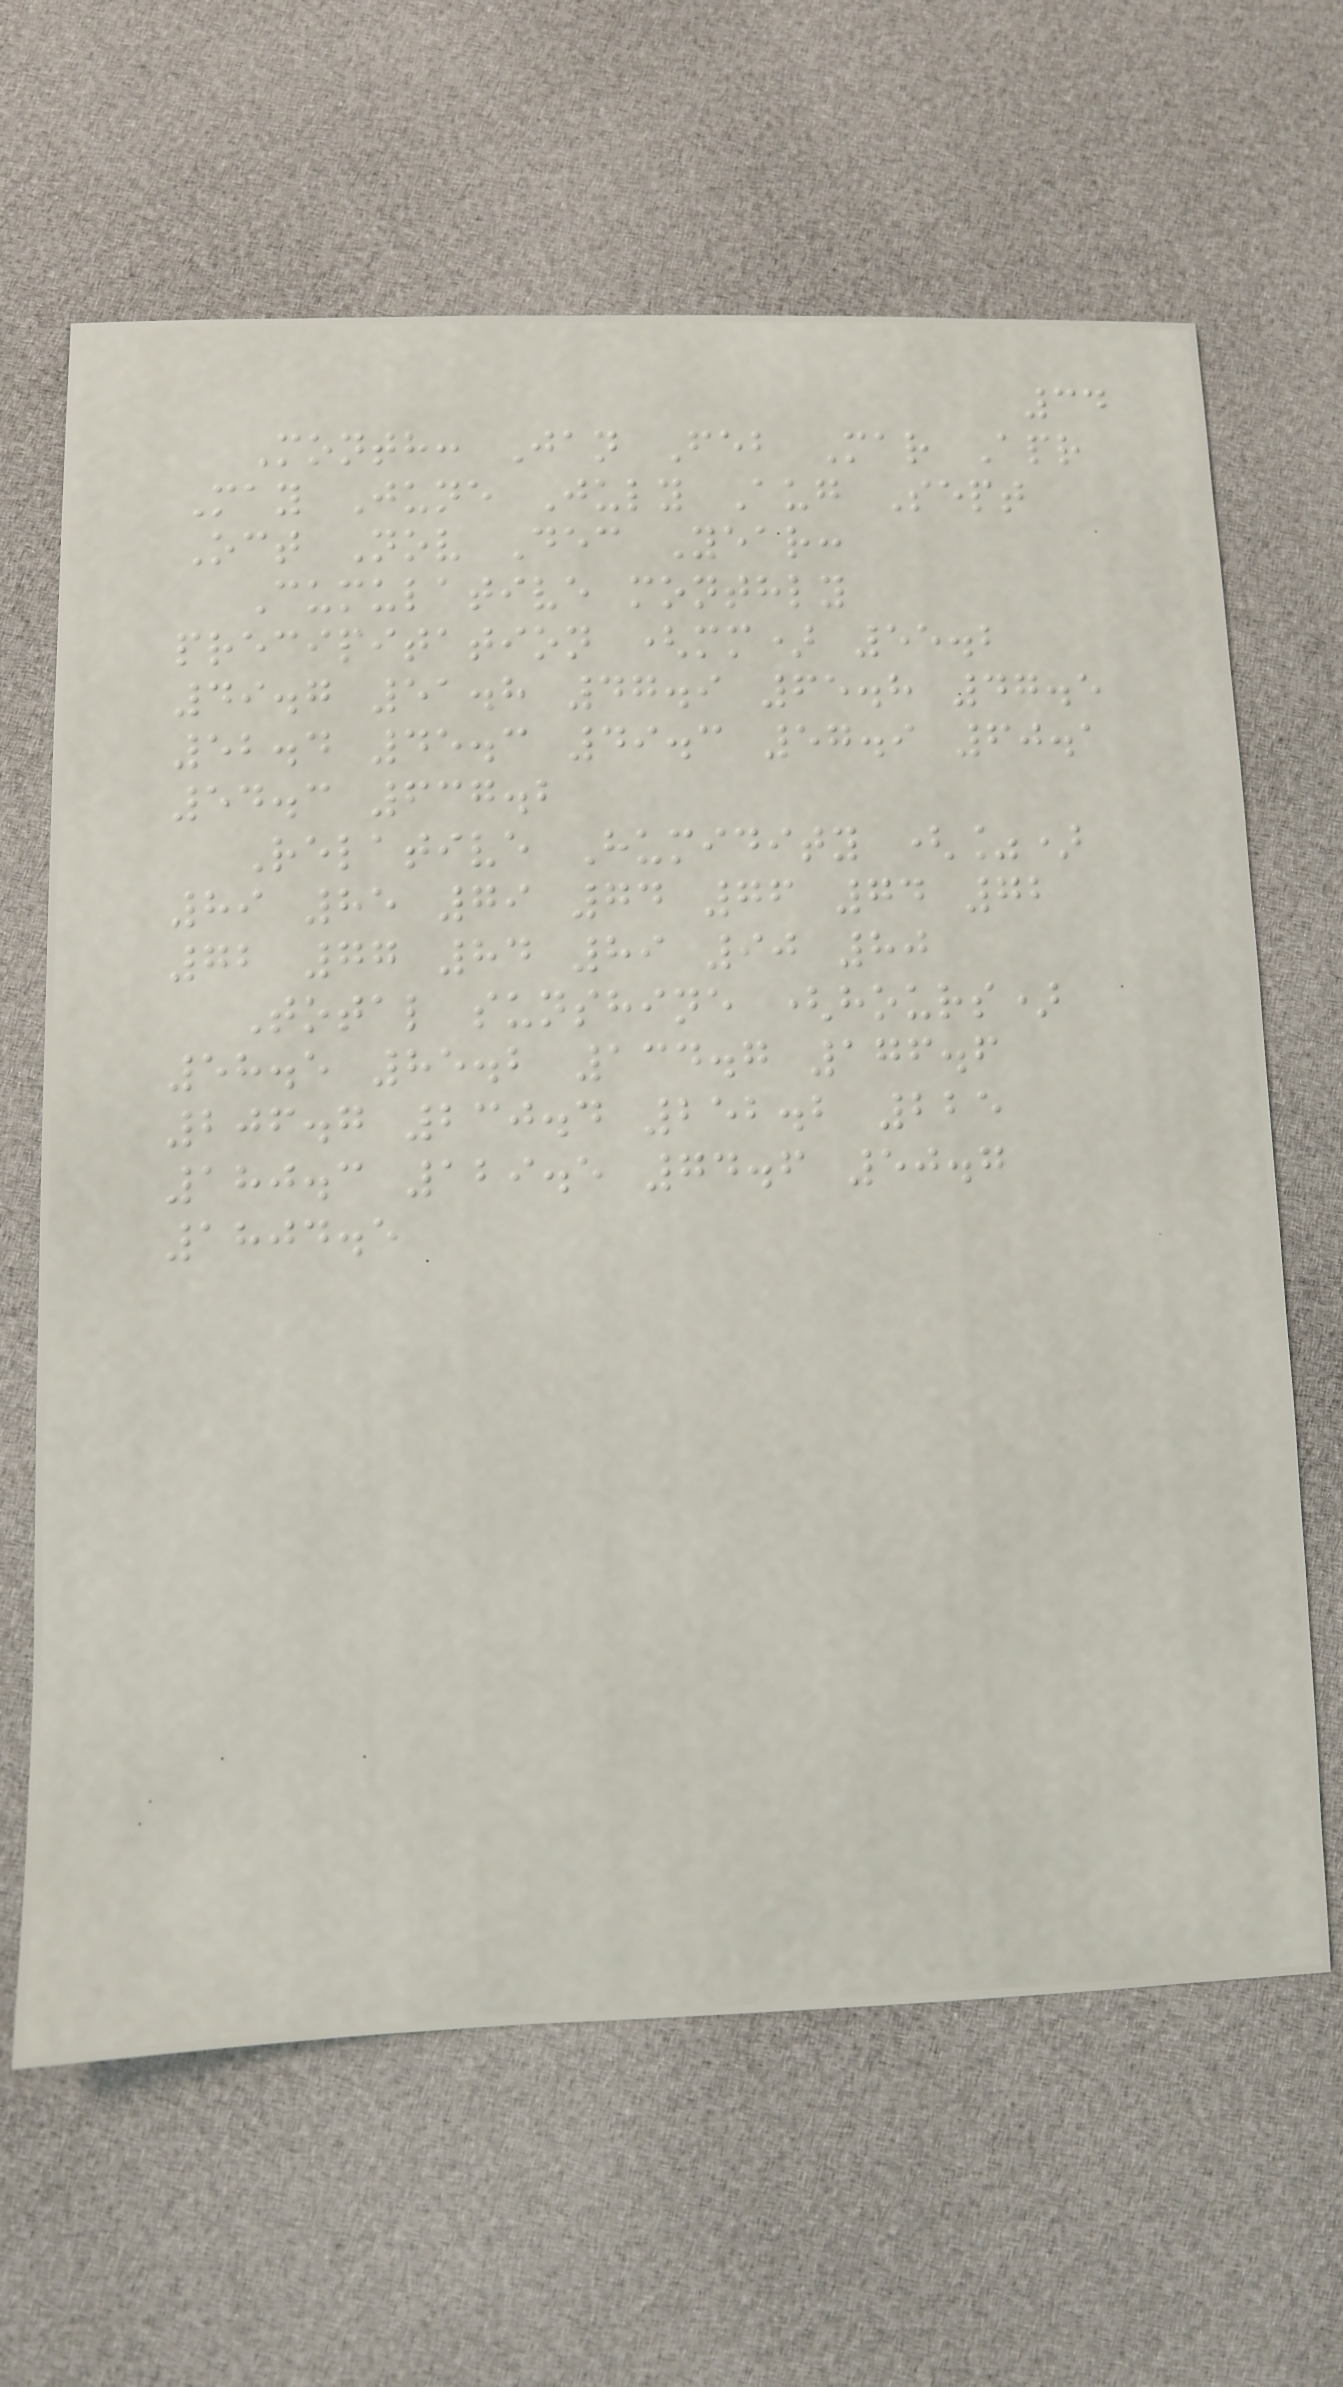34
Month: Jan Feb Mar Apr
May June July Aug Sept
Oct Nov Dec Year:
Cumulative monthly
precipitation (mm) 55.2
49.7 51.8 47.9 65.8 47.5
52.4 45.3 49.3 57.9 60.1
54.3 637.2
Relative Humidity (%)
89 85 79 74 76 74 72
72 77 84 89 90 80
Total sunshine (hours)
58.5 85.2 134.7 176.6
206.7 230.4 252.2 225
180.3 129.5 74.6 50.7
1804.5
